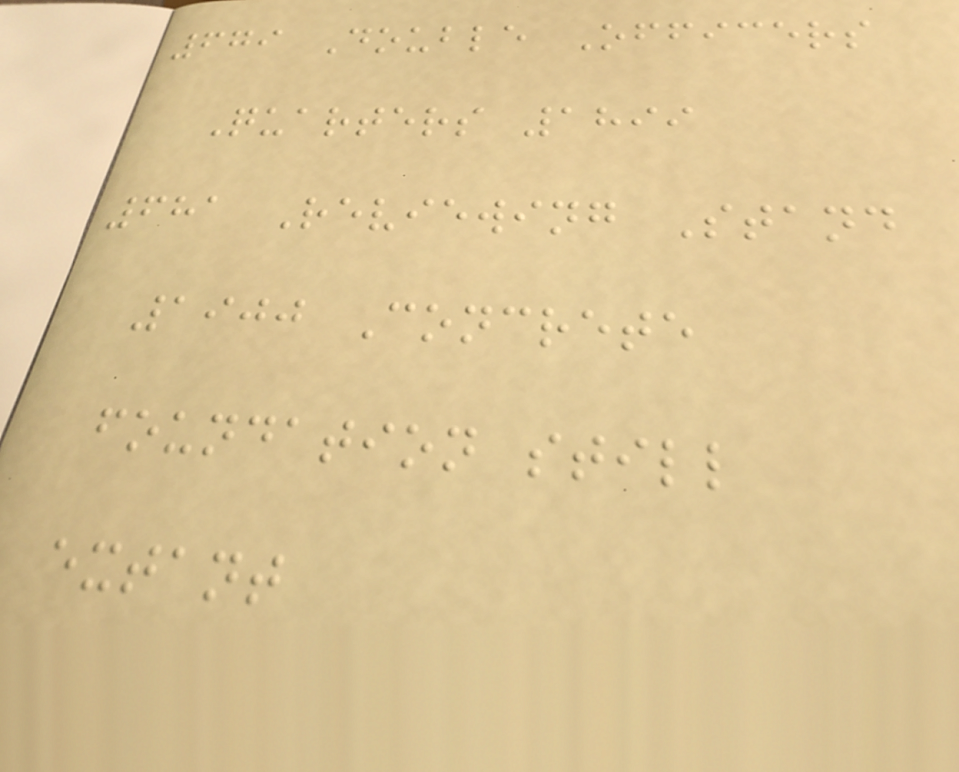679 Double Officers
Quarters 1899
681 Reviewing Stand
1900 Concrete
foundation still
extant
